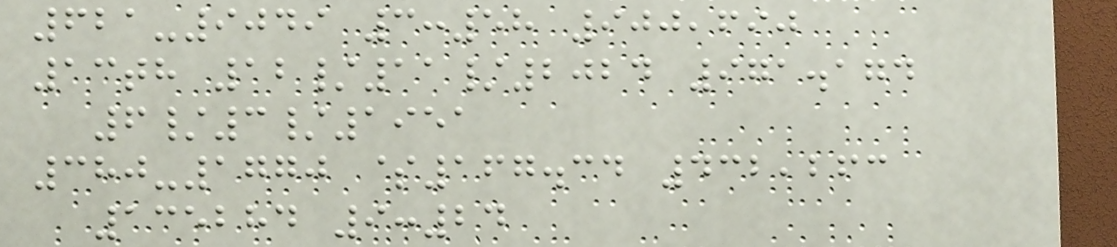621-9049 3:58 900,690
13th 12/11/2024 971.174
6/3/1951
380-1770 $167.34 432,263
135284 9:24
